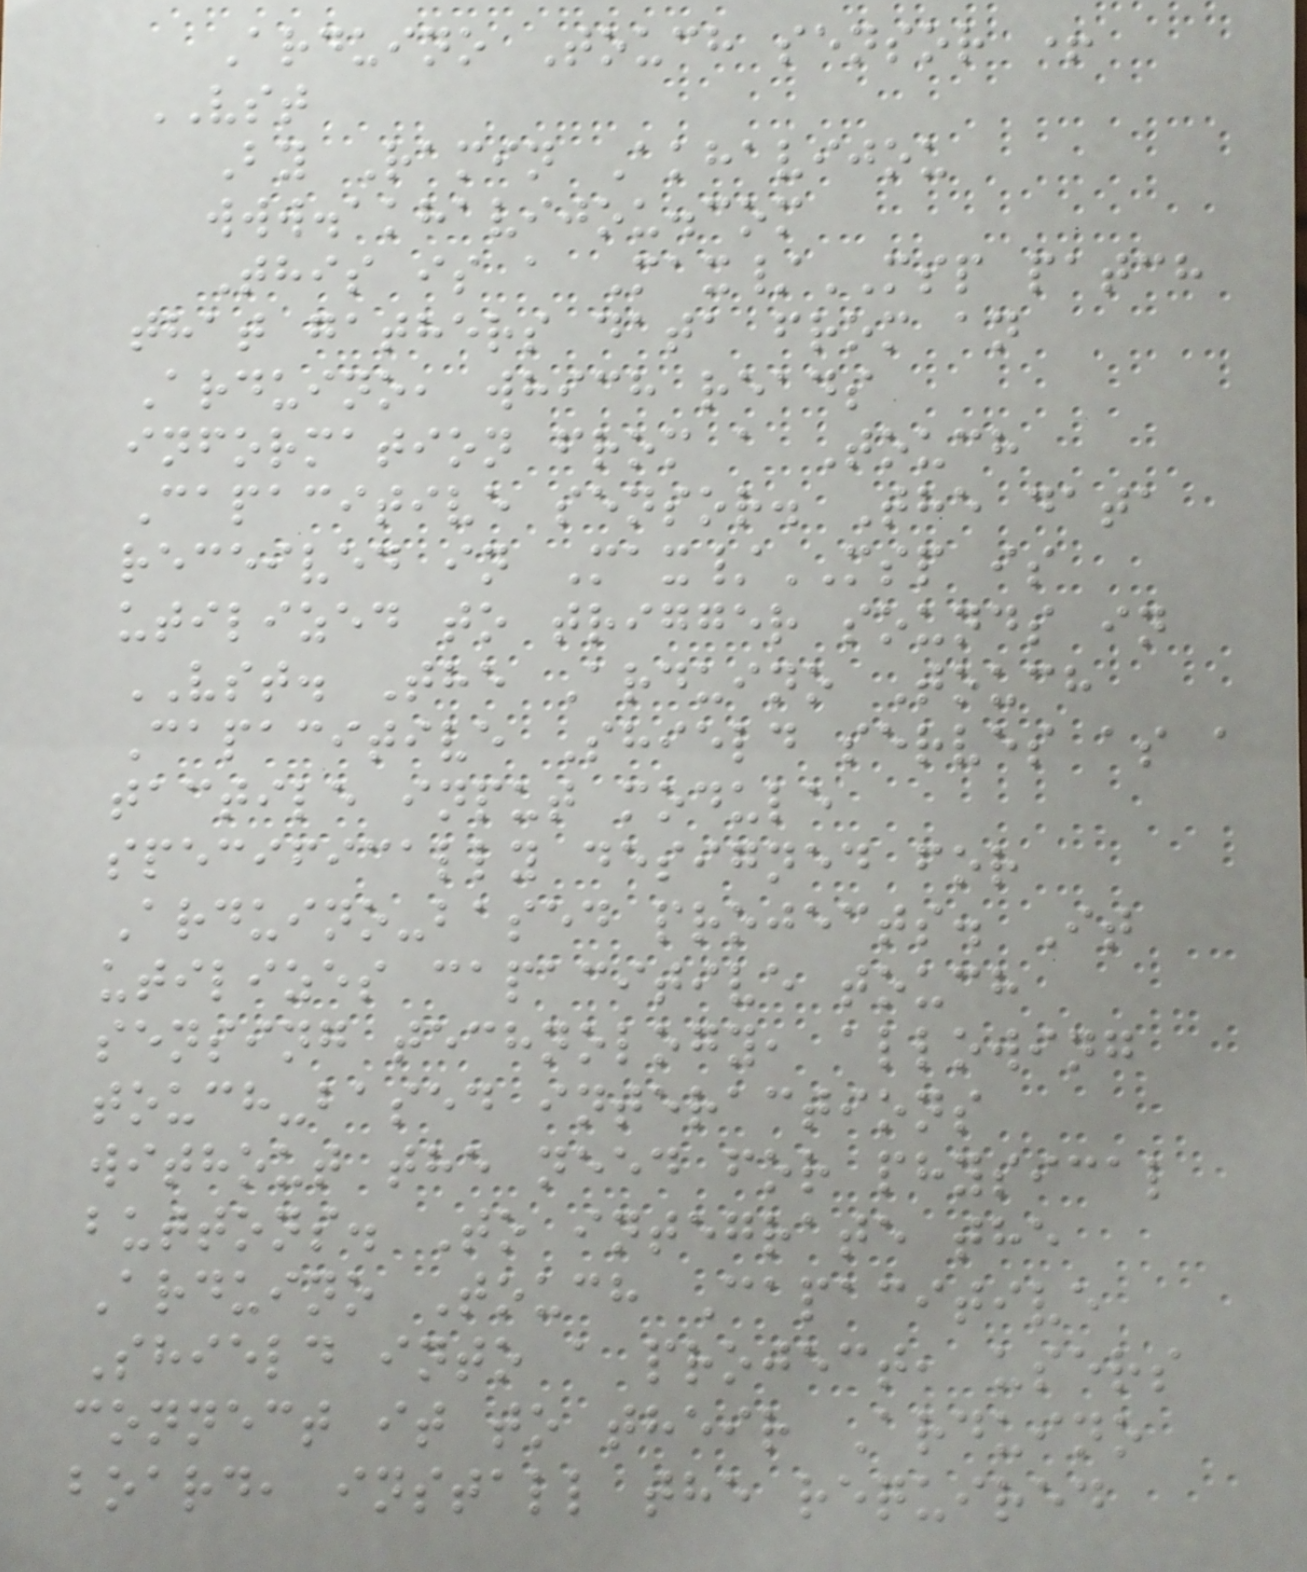Arduino Touch sensor +
VST
By Ramin Akhavijou
www.akhavijou.com
This is a Max/MSP patch
that gathers data from an
Arduino, which reads
information from a Touch
Capacitive sensor. The data
received in Max/MSP is
utilized to trigger sounds in
VST. The Arduino Touch
Capacitive Shield serves as a
tactile input module
specifically designed for
Arduino-based projects. It
utilizes capacitive touch
sensing technology, allowing
touch-based interactions
without the need for physical
buttons. To integrate the
Arduino Touch Capacitive
Shield into a project, users
connect it to their Arduino
board, install the required
